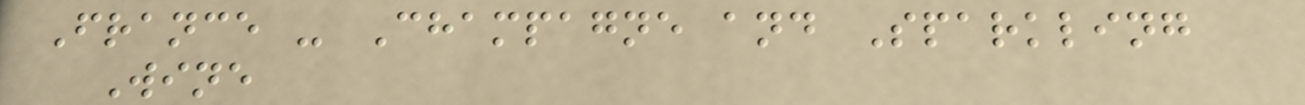France - Champagne and Sparkling
Wine
